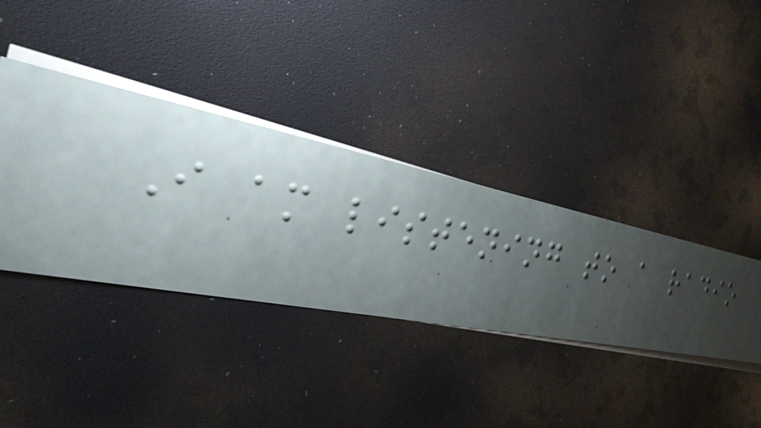I am listening to a radio
